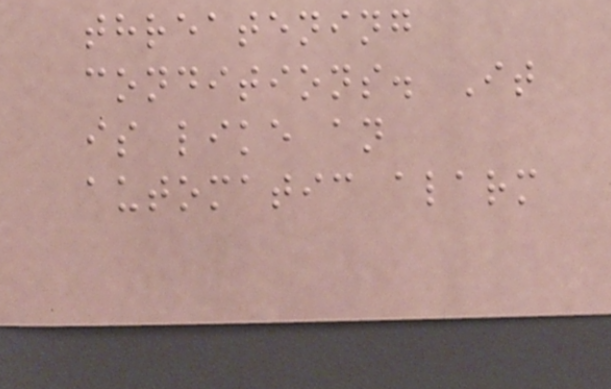threatening
conditions. It
is like an
automatic alarm
